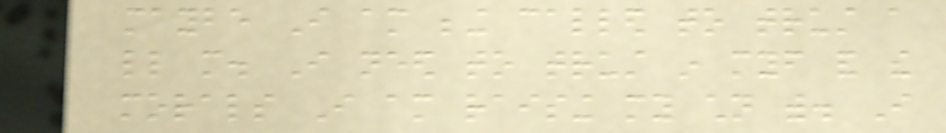maybe I am being called to trust a
little more. I need to trust in myself and the
morals I am raising my children with. I
